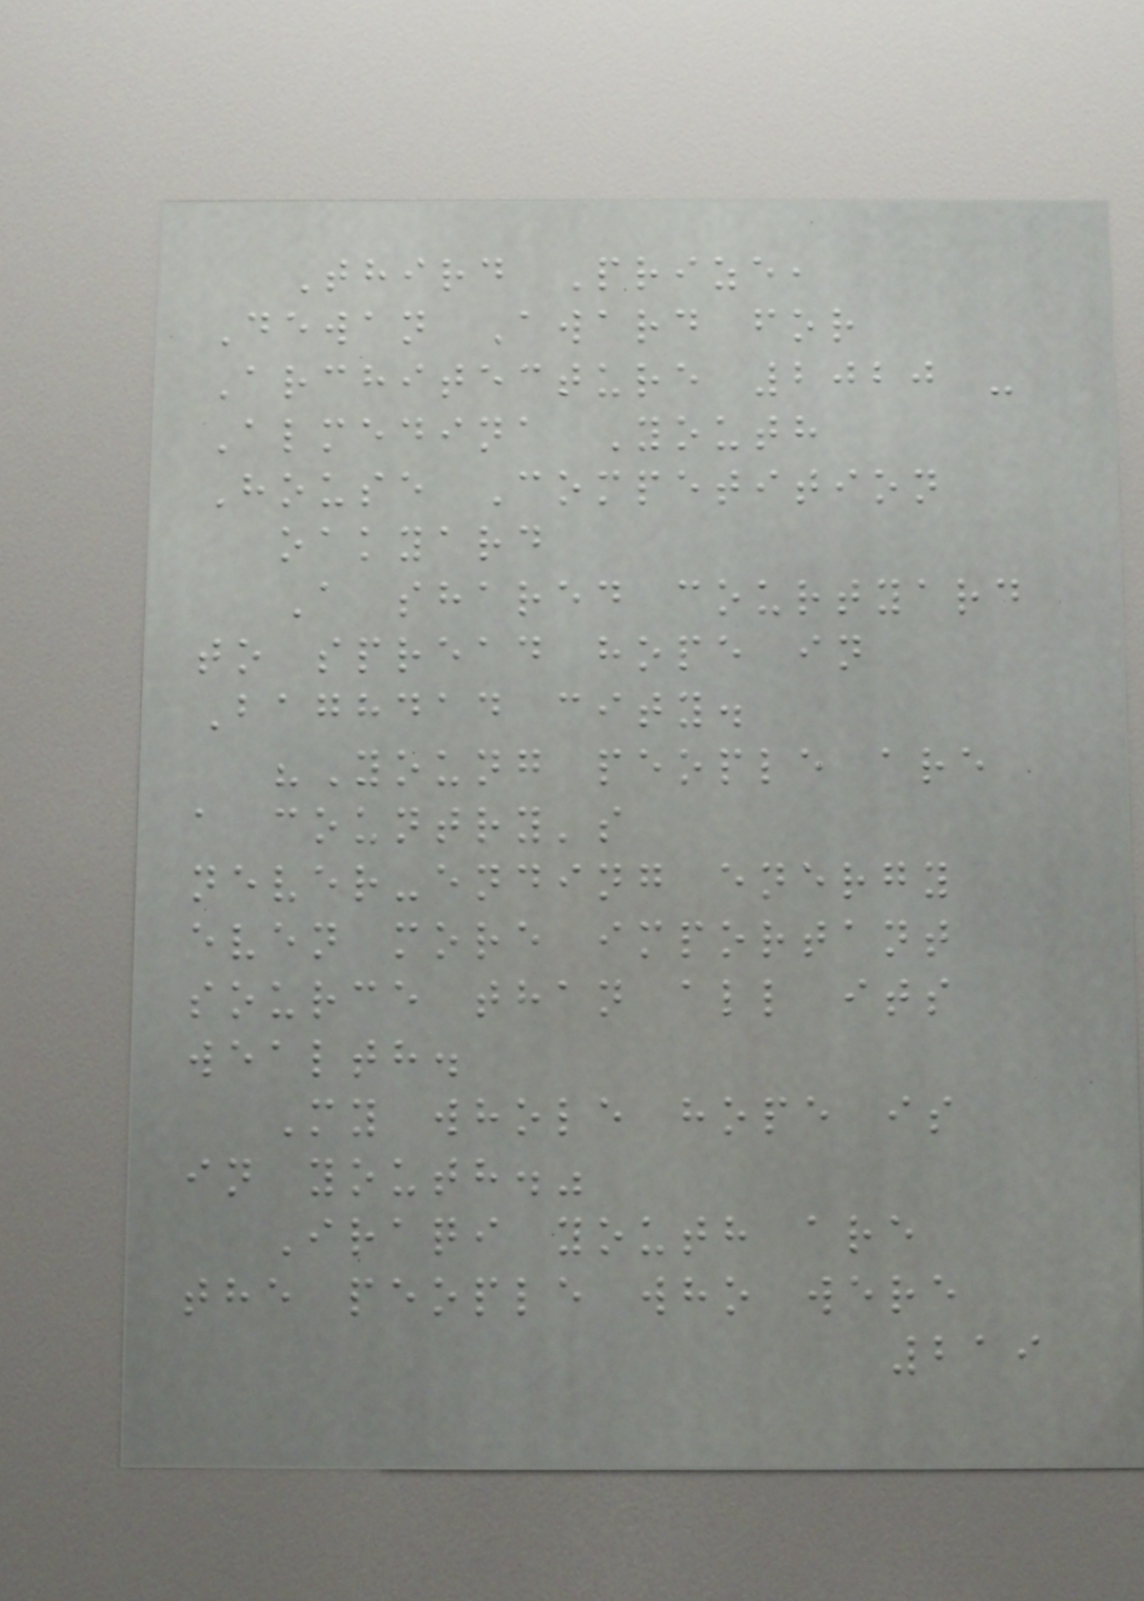Third Prize,
Dewan Award for
Architecture 2020 -
Almedina Youth
House Competition
oakyard
A shared courtyard
to spread hope in
Baghdad city.
"Young people are
a country's
never-ending energy
even more important
source than all its
wealth.
My whole hope is
in youth."
Iraqi youth are
the people who were
219
